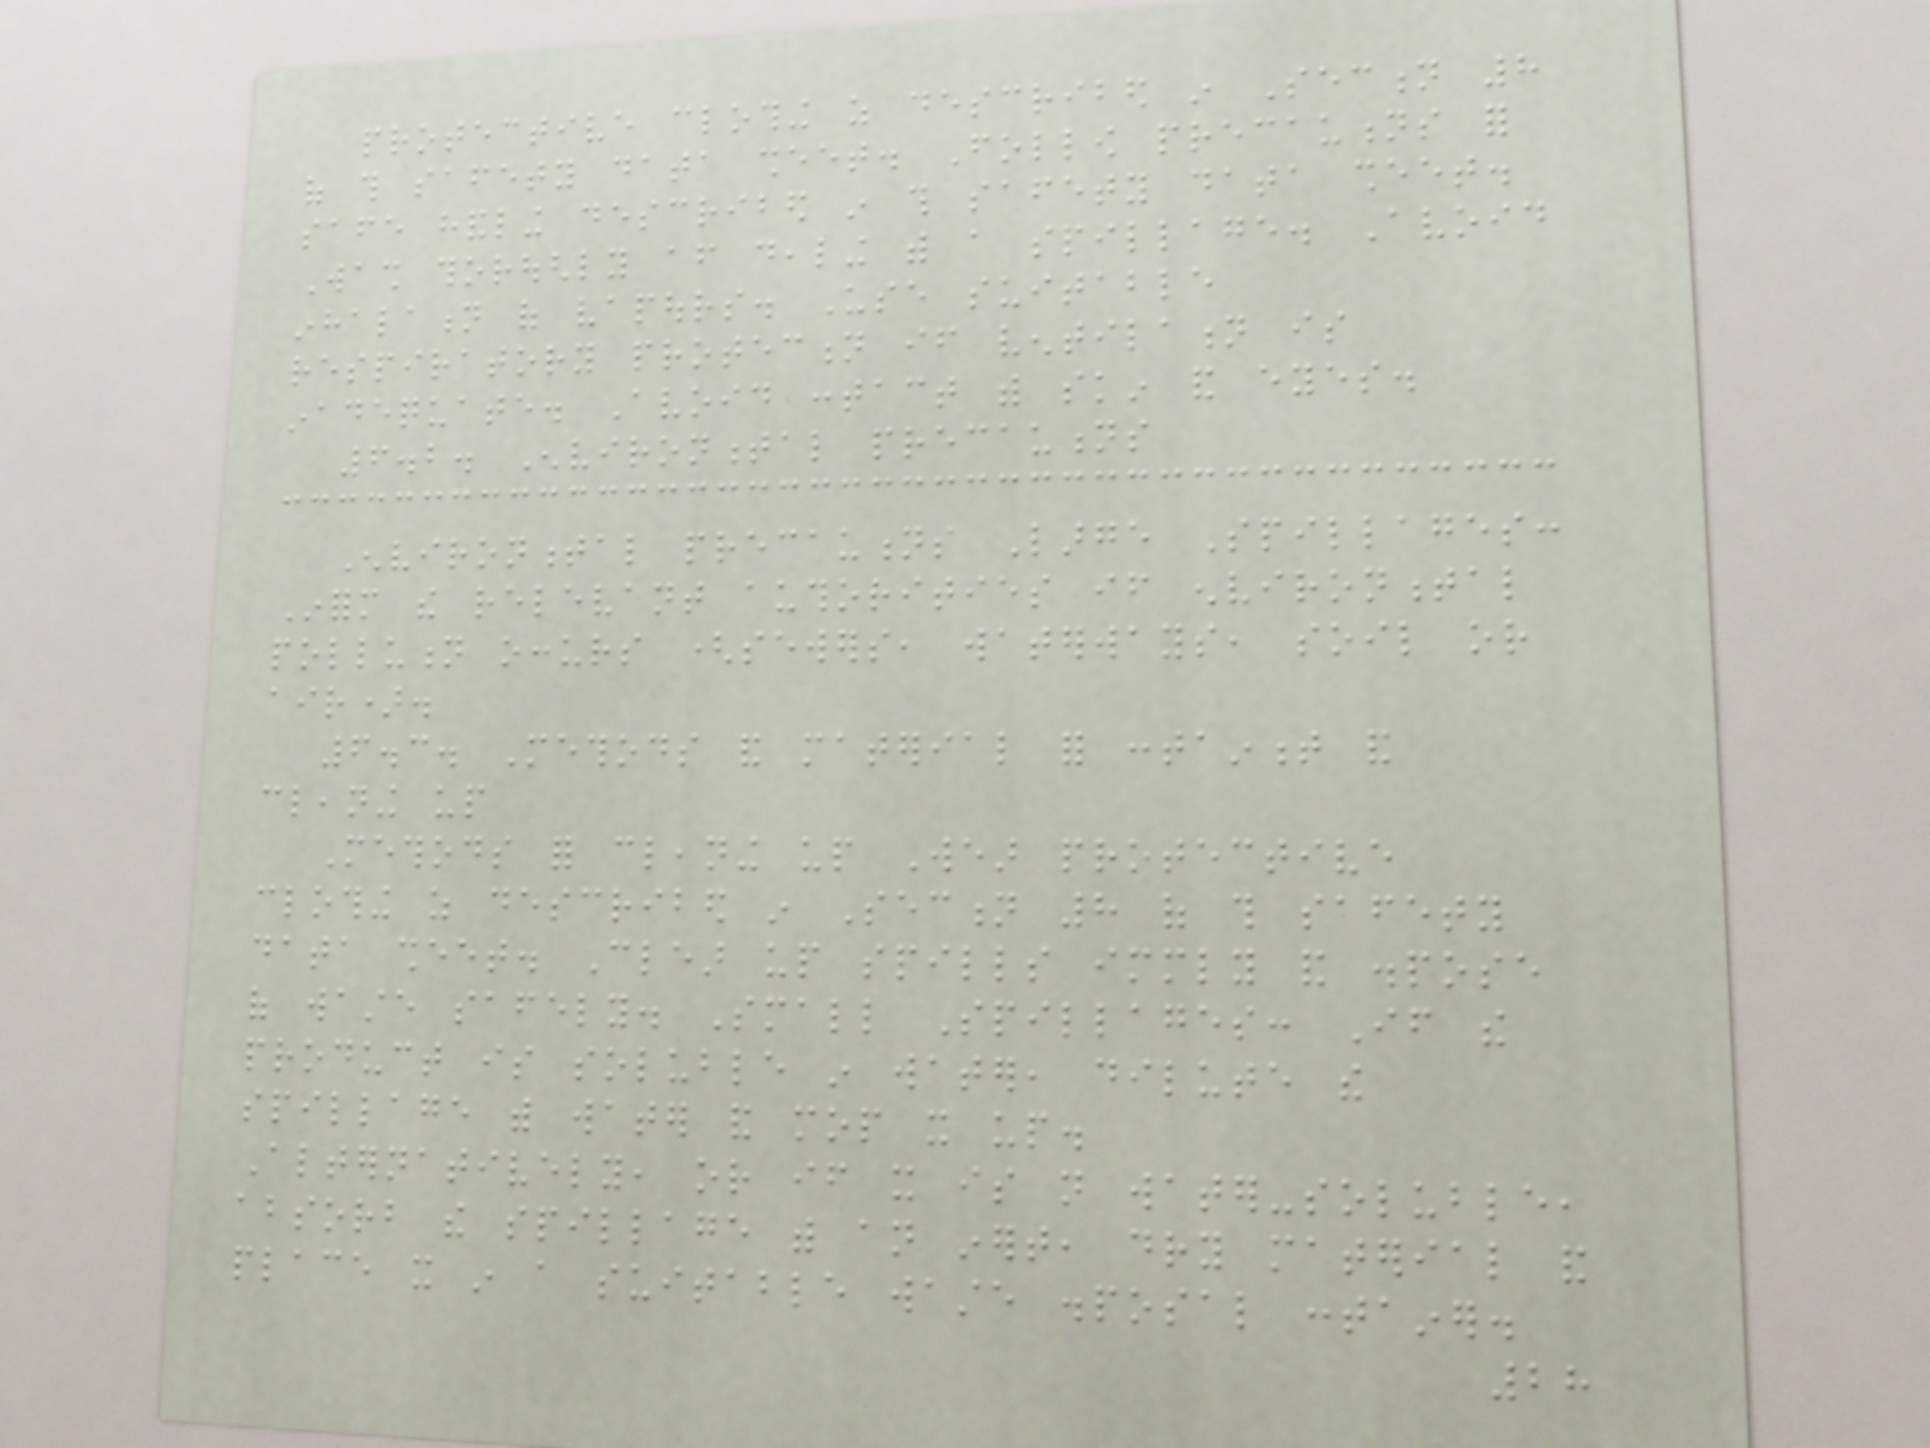protective clothing as described in Section 8
of this safety data sheet. Follow precautions for
safe handling described in this safety data sheet.
Wash thoroughly after dealing with a spillage. Avoid
inhalation of vapours. Use suitable
respiratory protection if ventilation is
inadequate. Avoid contact with skin and eyes.
6.2. Environmental precautions
Environmental precautions Large Spillages:
Inform the relevant authorities if environmental
pollution occurs (sewers, waterways, soil or
air).
6.3. Methods and material for containment and
cleaning up
Methods for cleaning up Wear protective
clothing as described in Section 8 of this safety
data sheet. Clear up spills immediately and dispose
of waste safely. Small Spillages: If the
product is soluble in water, dilute the
spillage with water and mop it up.
Alternatively, or if it is not water-soluble,
absorb the spillage with an inert, dry material and
place it in a suitable waste disposal container.
28
